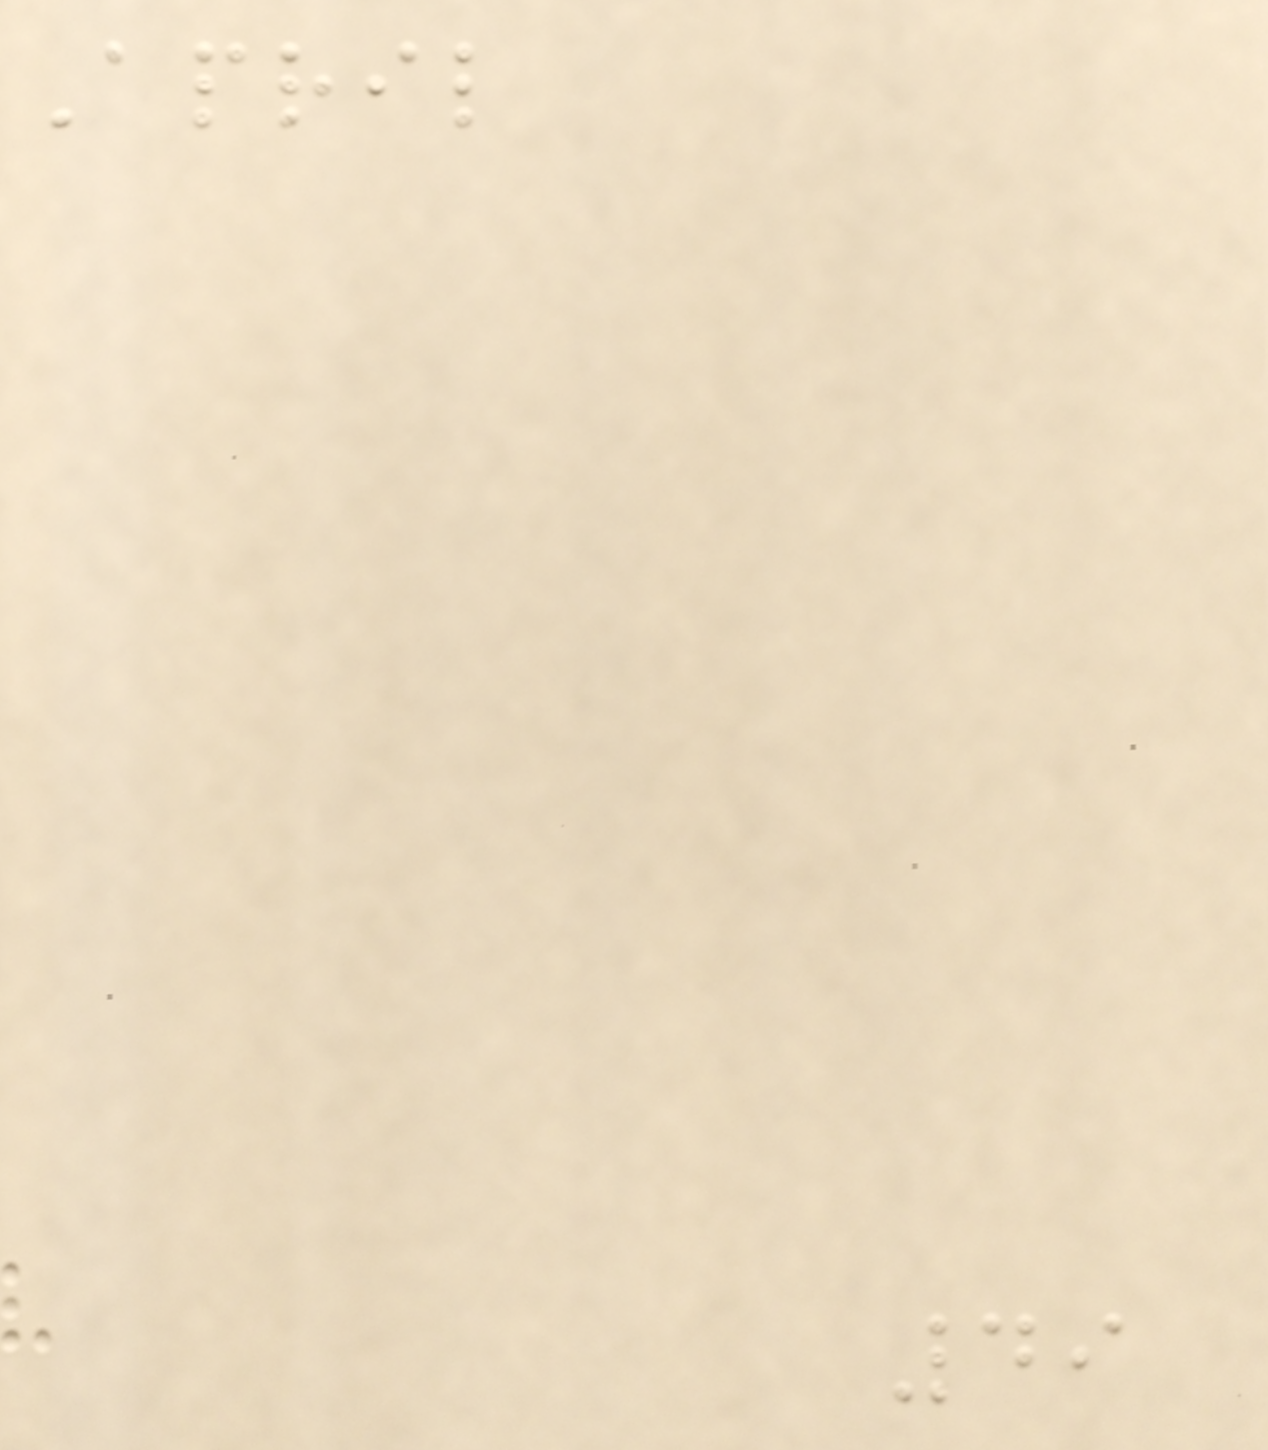April
49
